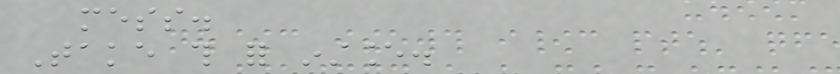mess.
Take this for instance.
